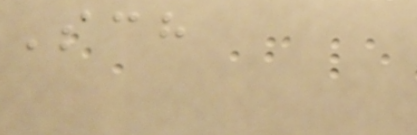Sch
